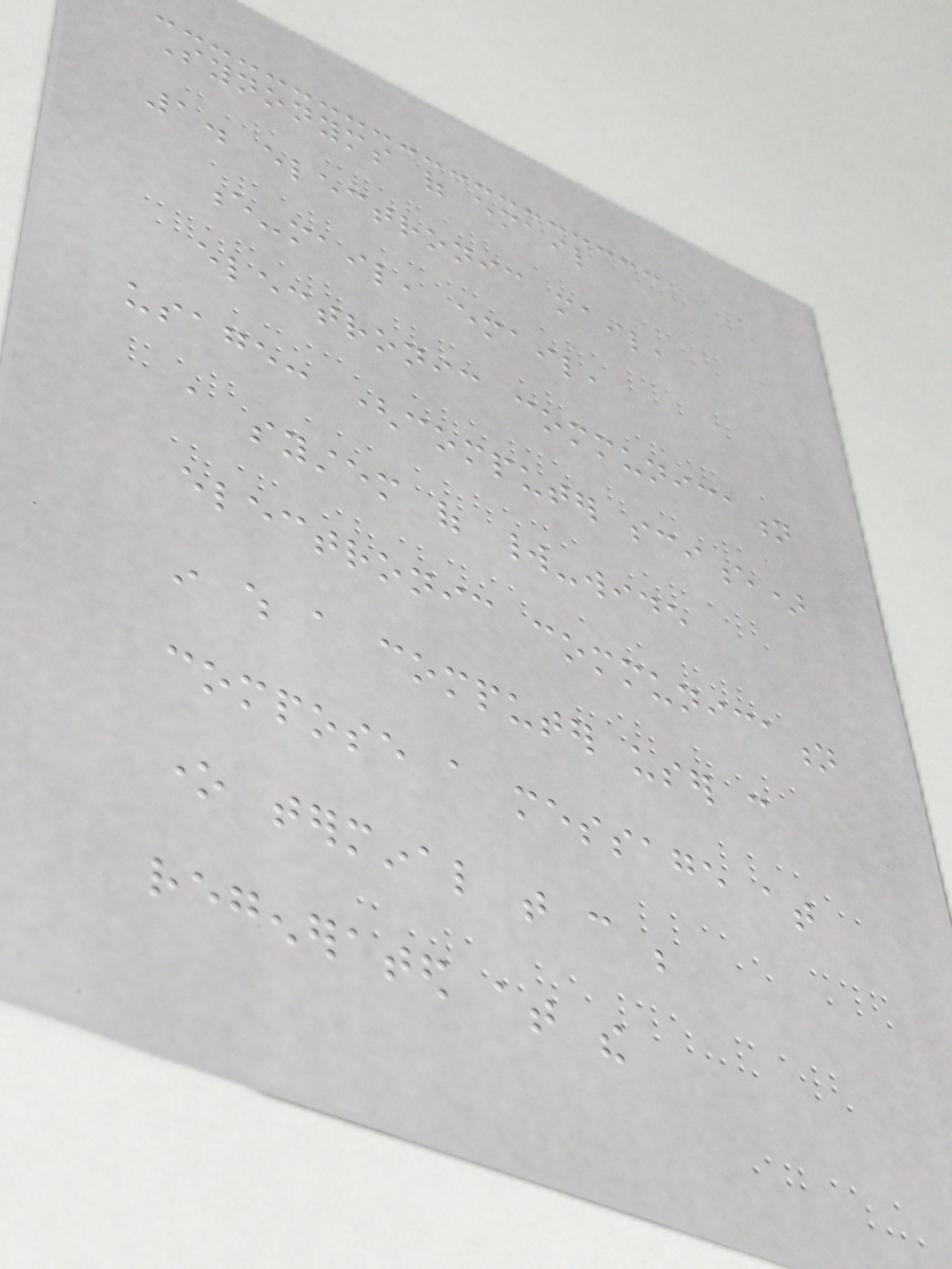Synonyms of email
1. electronic mail,
e-mail, email,
electronic communication
usage: (computer science)
a system of world-wide
electronic communication
in which a computer user can
compose a message at
one terminal that can be
regenerated at the
